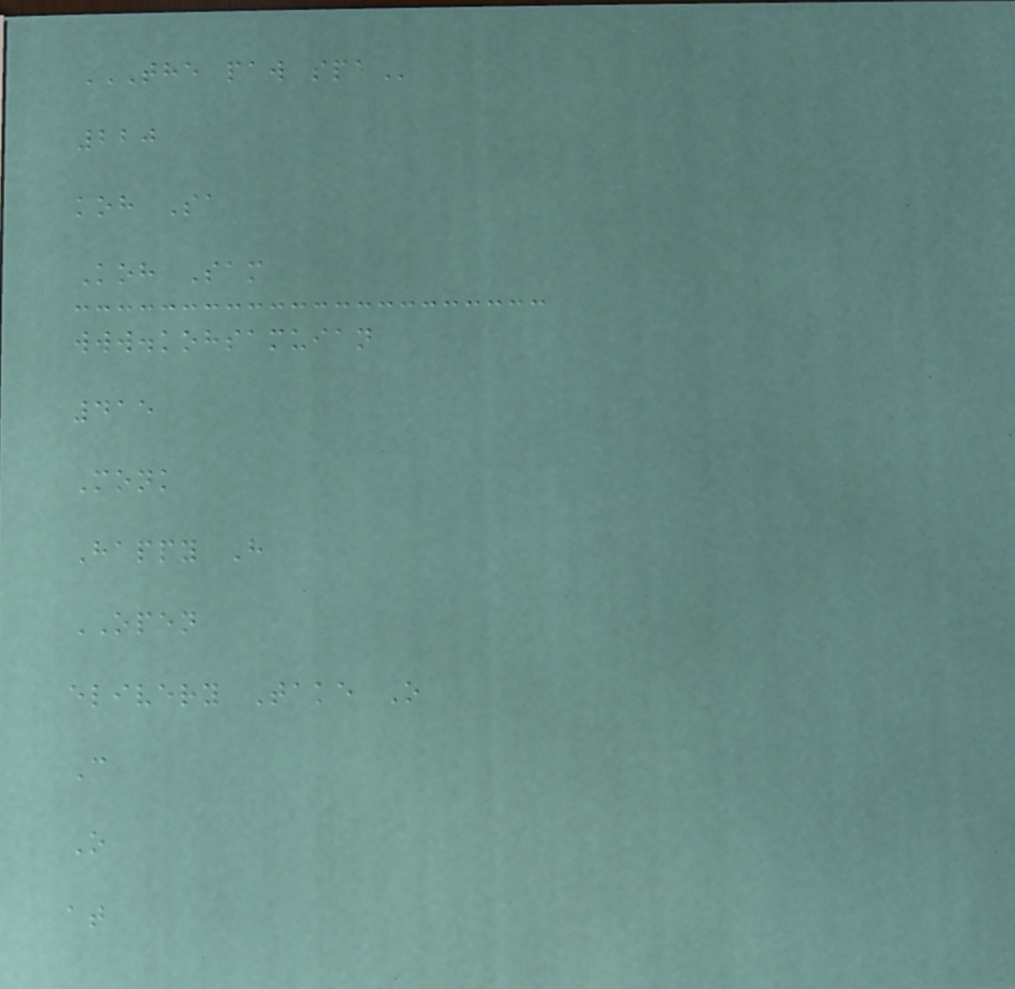THE PAW SPA
220
koh Sa
Koh Sam
www.kohsamuian
415
Monk
Happy H
OPEN
elivery Take O
C
O
at
